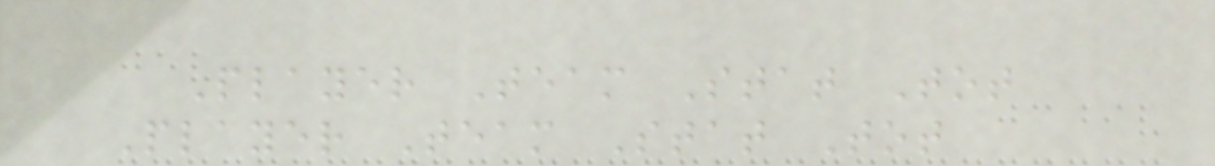Player Team Stat Tot
Player Team Stat Tot
